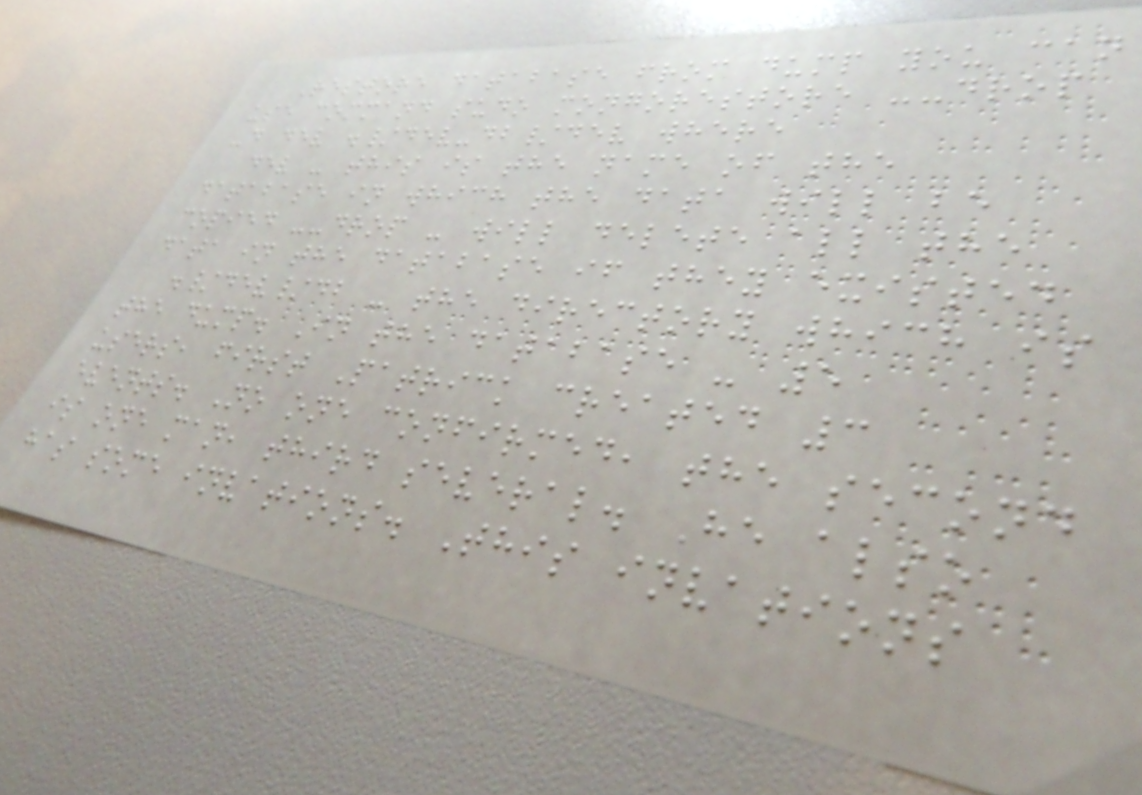Restore database from dump you can
use command sudo mongorestore --drop
-d dev ./dev-db/dev where
dev - this is the name of the
database in which the data will be
copied --drop - will delete all the
data in the database if they existed
./dev/db - the directory which is
the dump. In the database - 5
users, first Patrick created 3
events. No one confirmed, the second
is one man, third several. He also
has some invations. This invations
